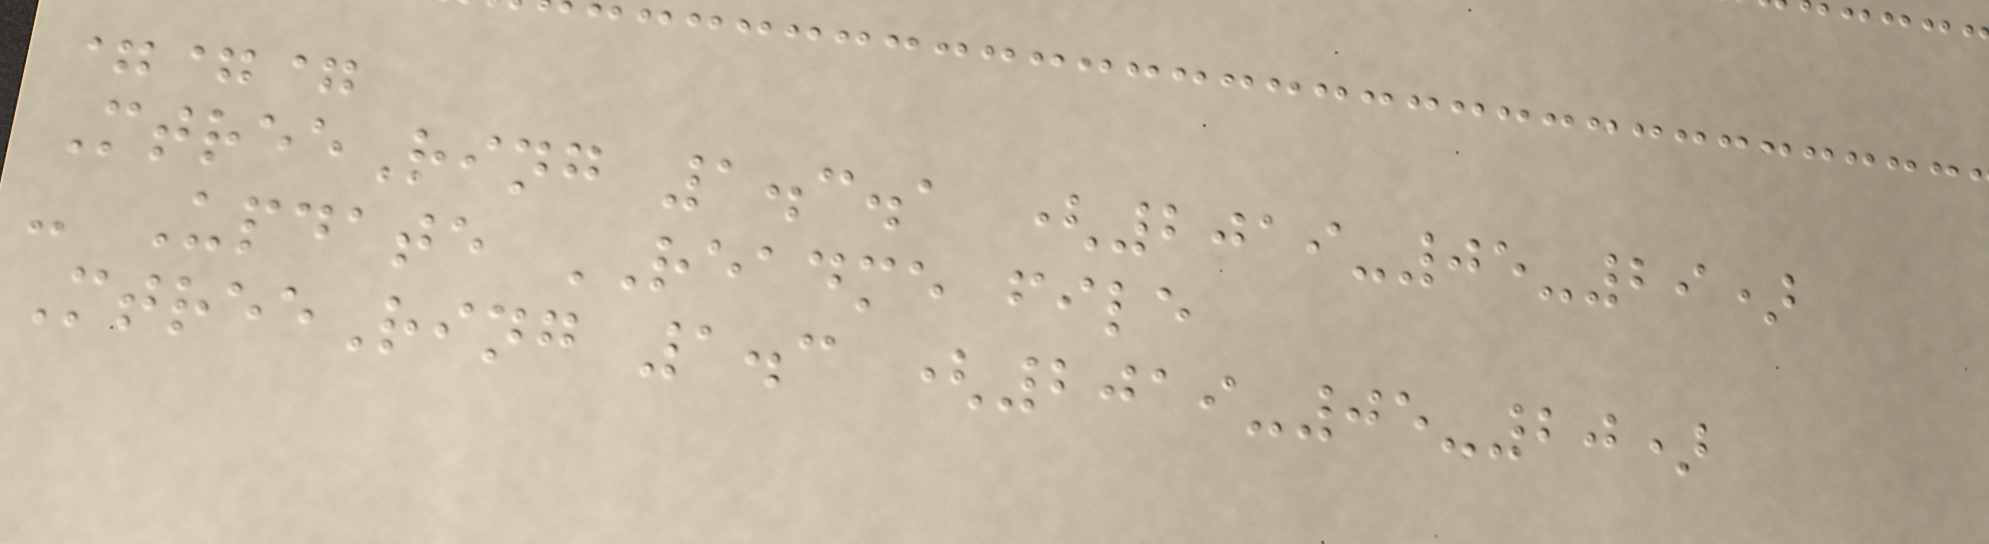===
MtreeRing 1.3.1 (2019-05-29)
- Update README file
MtreeRing 1.3 (2019-05-20)
